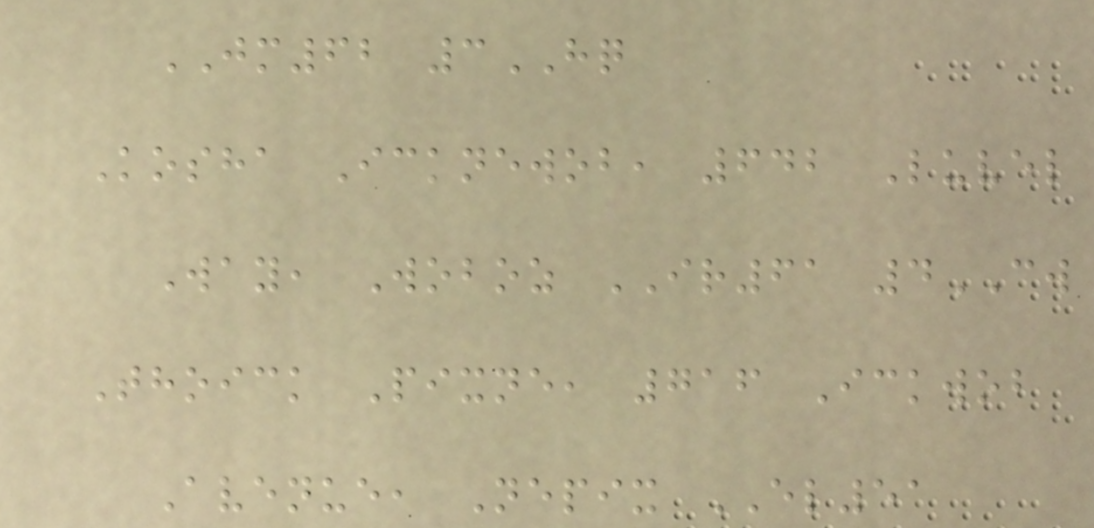JM62 3HQ
Kosha Icknewob, 642 Luvel
Way, Woboz IR61 4CW
Thoick Pixne, 716 Ickwob
Avenue, Nepix EL51
